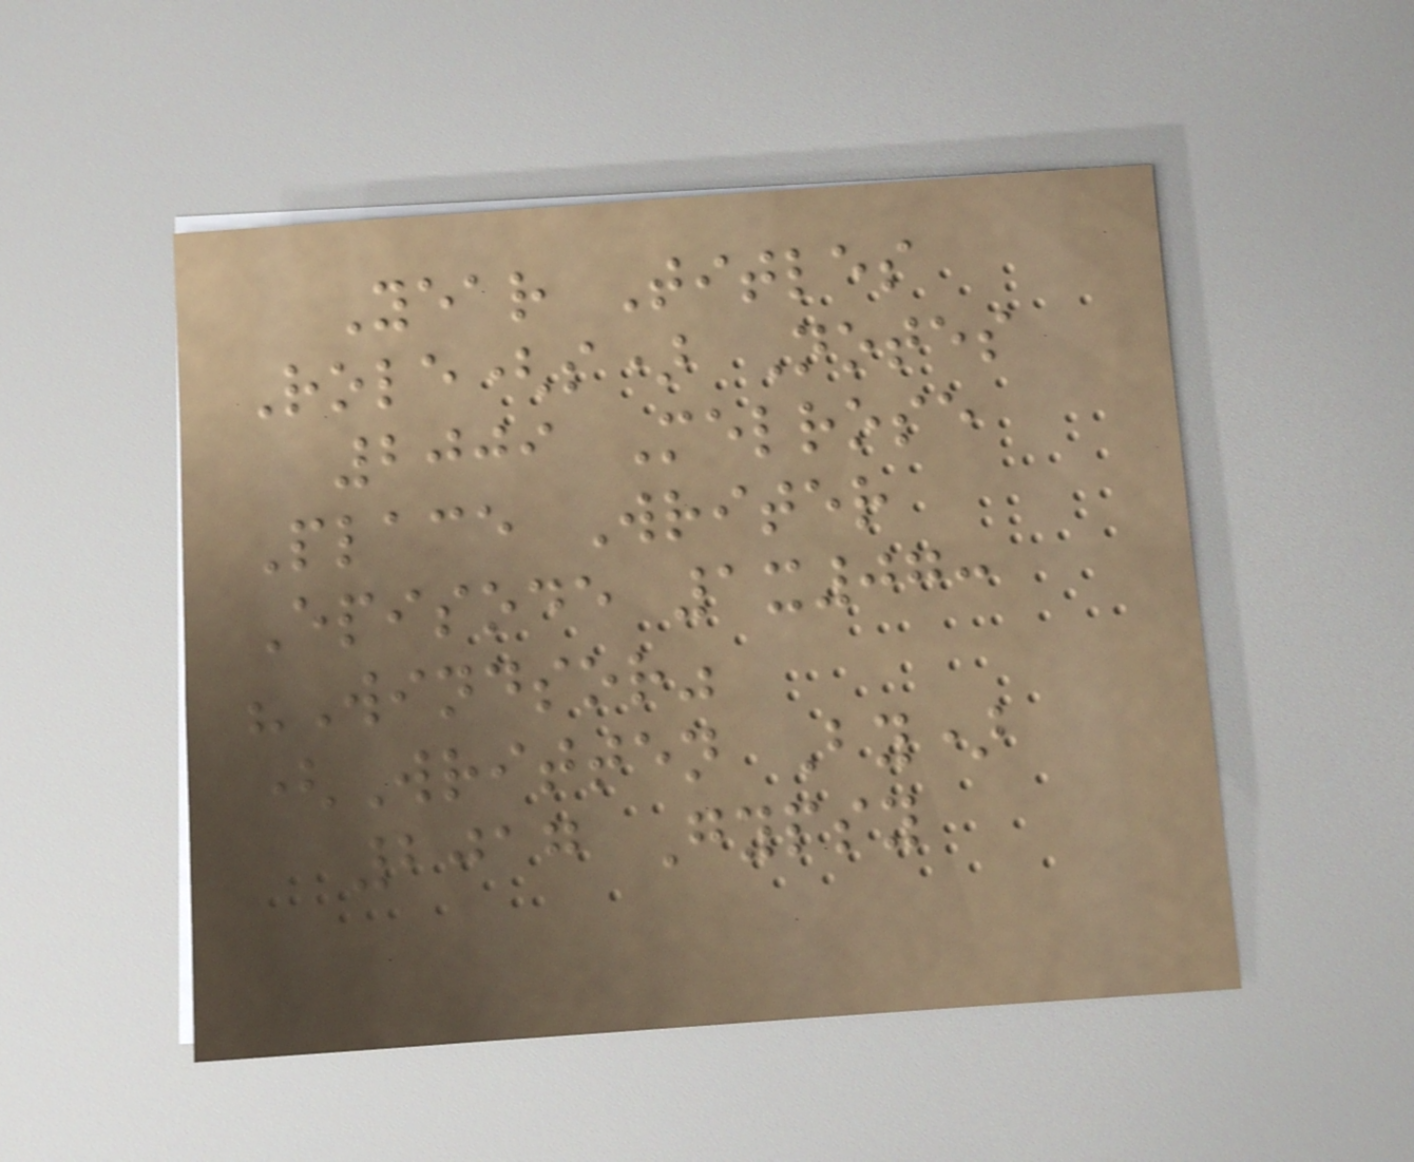Year Titles
Role(s) Notes
2009 Melrose
Place Writer
Episode 1x07:
"Windsor"
(Written By)
2017 Gypsy
